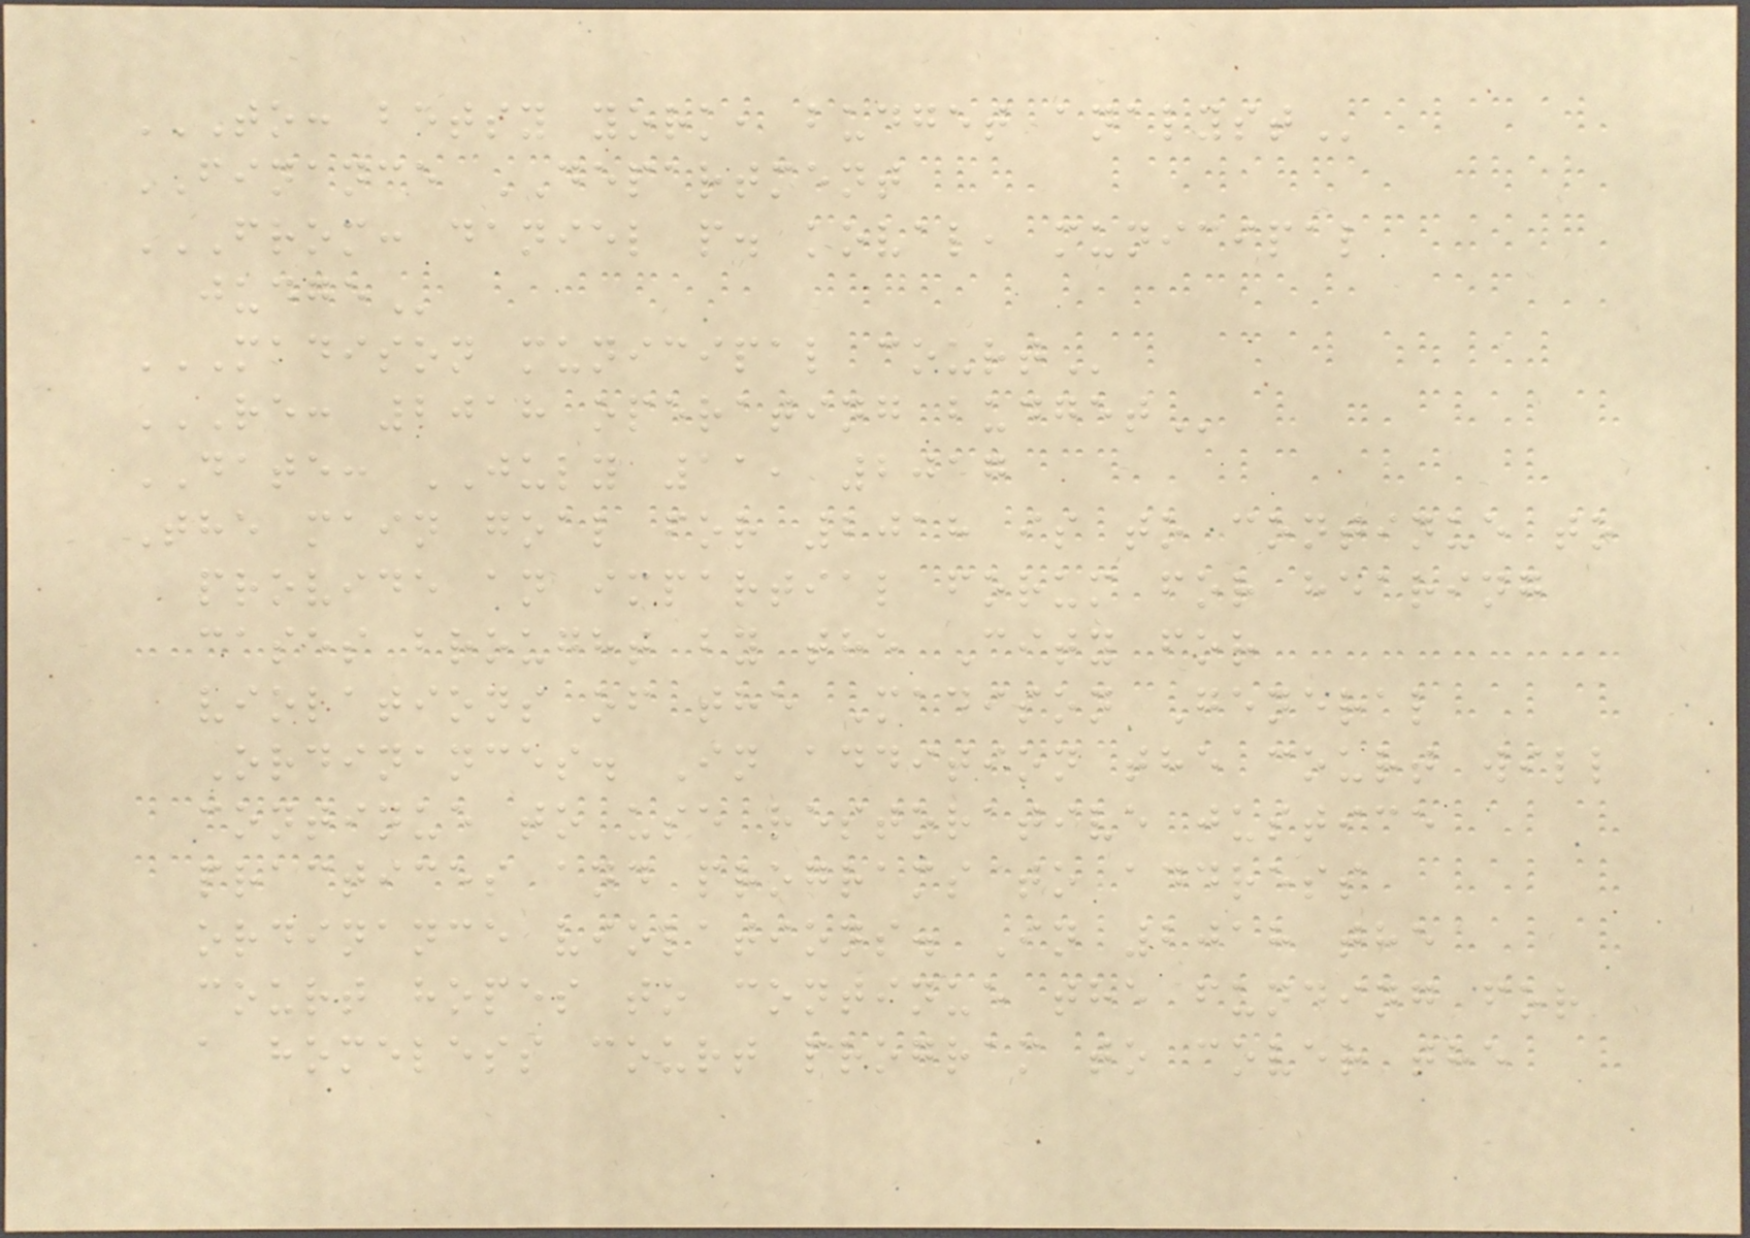TO: BETSY YORK, BUDGET ANALYST
FINANCE DEPARTMENT
FROM: DANIEL P. KOVAL, MUNICIPAL
JUDGE
MADISON MUNICIPAL COURT
RE: 2018 OPERATING BUDGET
DATE: JULY 11, 2017
The main goal for 2018 is to continue to
provide an impartial forum for hearing
cases brought by the City for
violations of the Madison General
Ordinances. In addition the court will
continue to use restorative justice
practices and programs to address
ordinance violations. In 2018 the
court hopes to continue the funding for
a homeless court program to cover the
